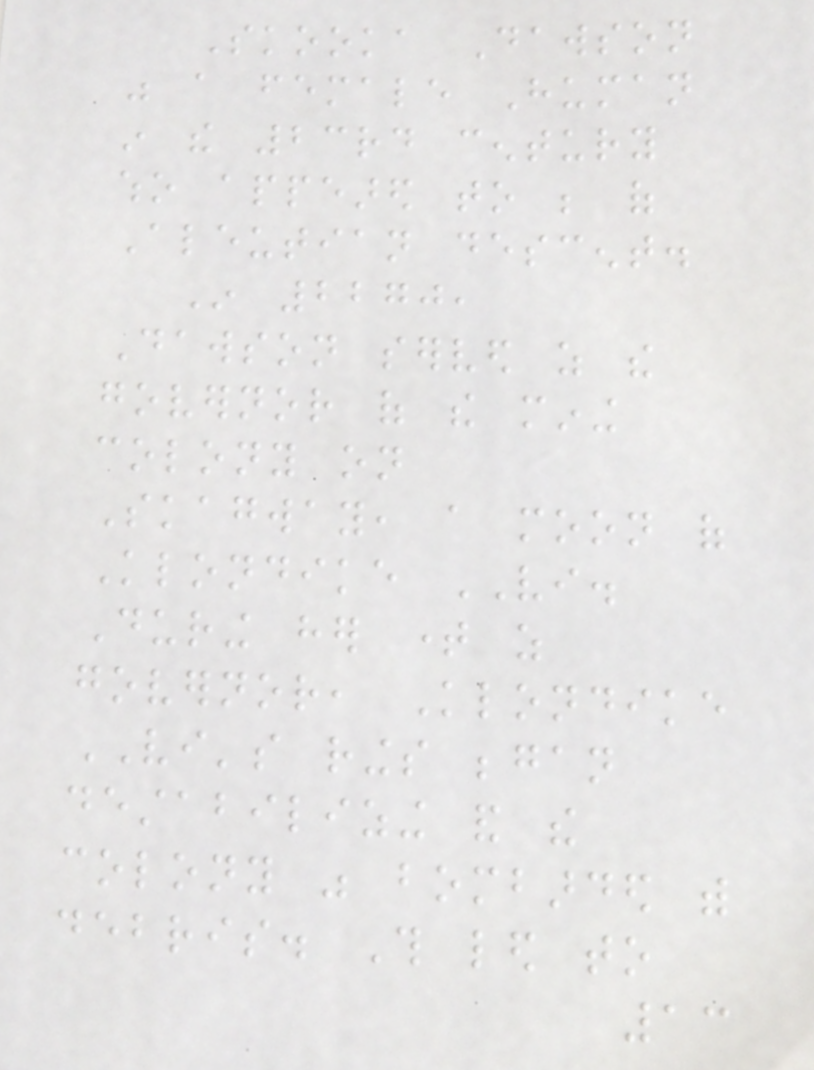Skooka Dawson
was a female Human
in the 23rd century
who appeared to be of
Aleutian descent.
In 2270,
Dawson served as the
governor of the mining
colony on
Skagway, a moon of
Klondike VI.
During her time as
governor, Klondike
VI's rings began
destabilizing and the
colony was bombarded with
debris. This led to
13
